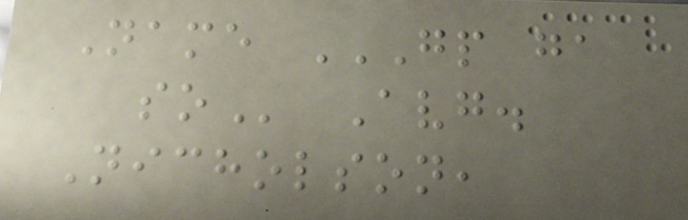Name GP GA
SO Avg.
Nicholson,
